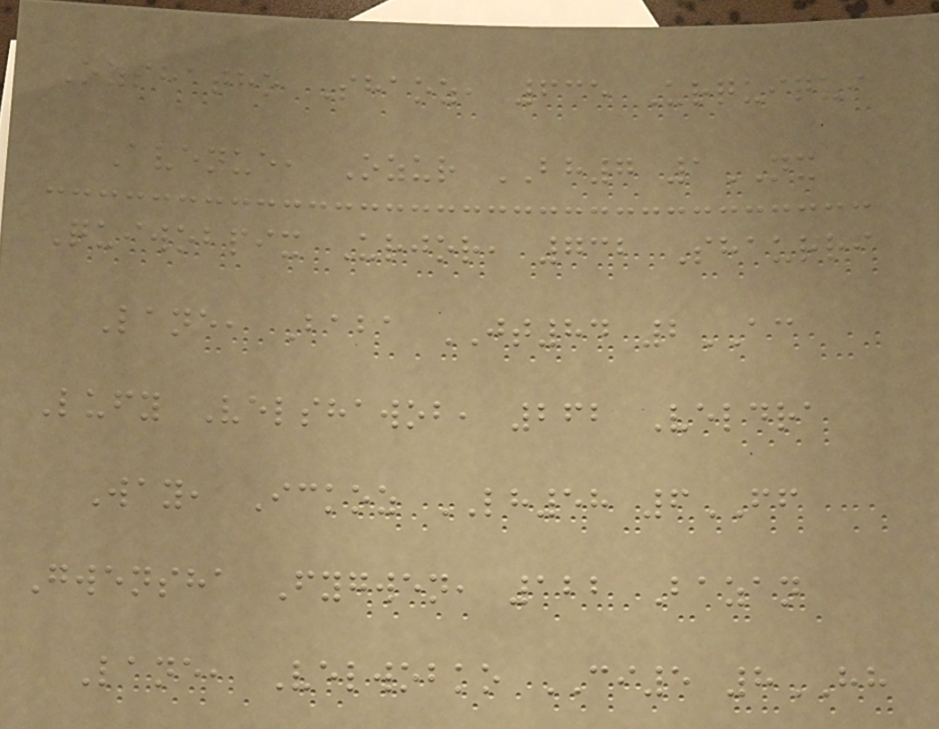Ozshatho Shaoz, 635 Urquiqui
Avenue, Ozur BH7 1NX
Quiwobpix Urjor, 732 Shaurri
Lane, Baba JT84 2AC
Lufy Velshawob, 262 Veldra
Way, Ickoz LH58 6FF
Gwensha Fygwen, 122 Bazan
Lane, Velwobko CI5 8HH
